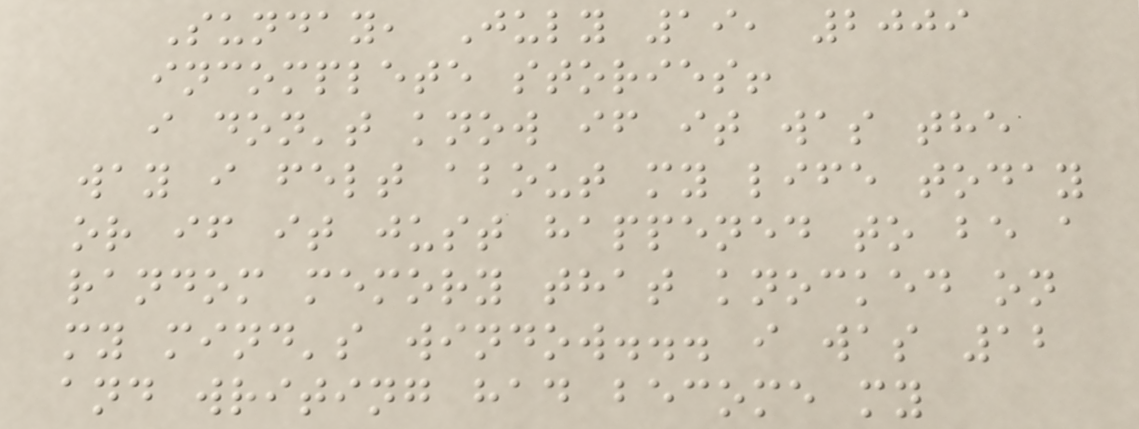Sunday, July 19, 2009
incomplete stories!
i don't know if it was the
way i felt about my life today
or if it just happened to be a
random memory that knocked on
my mind's window... i was 12
and writing had become my
